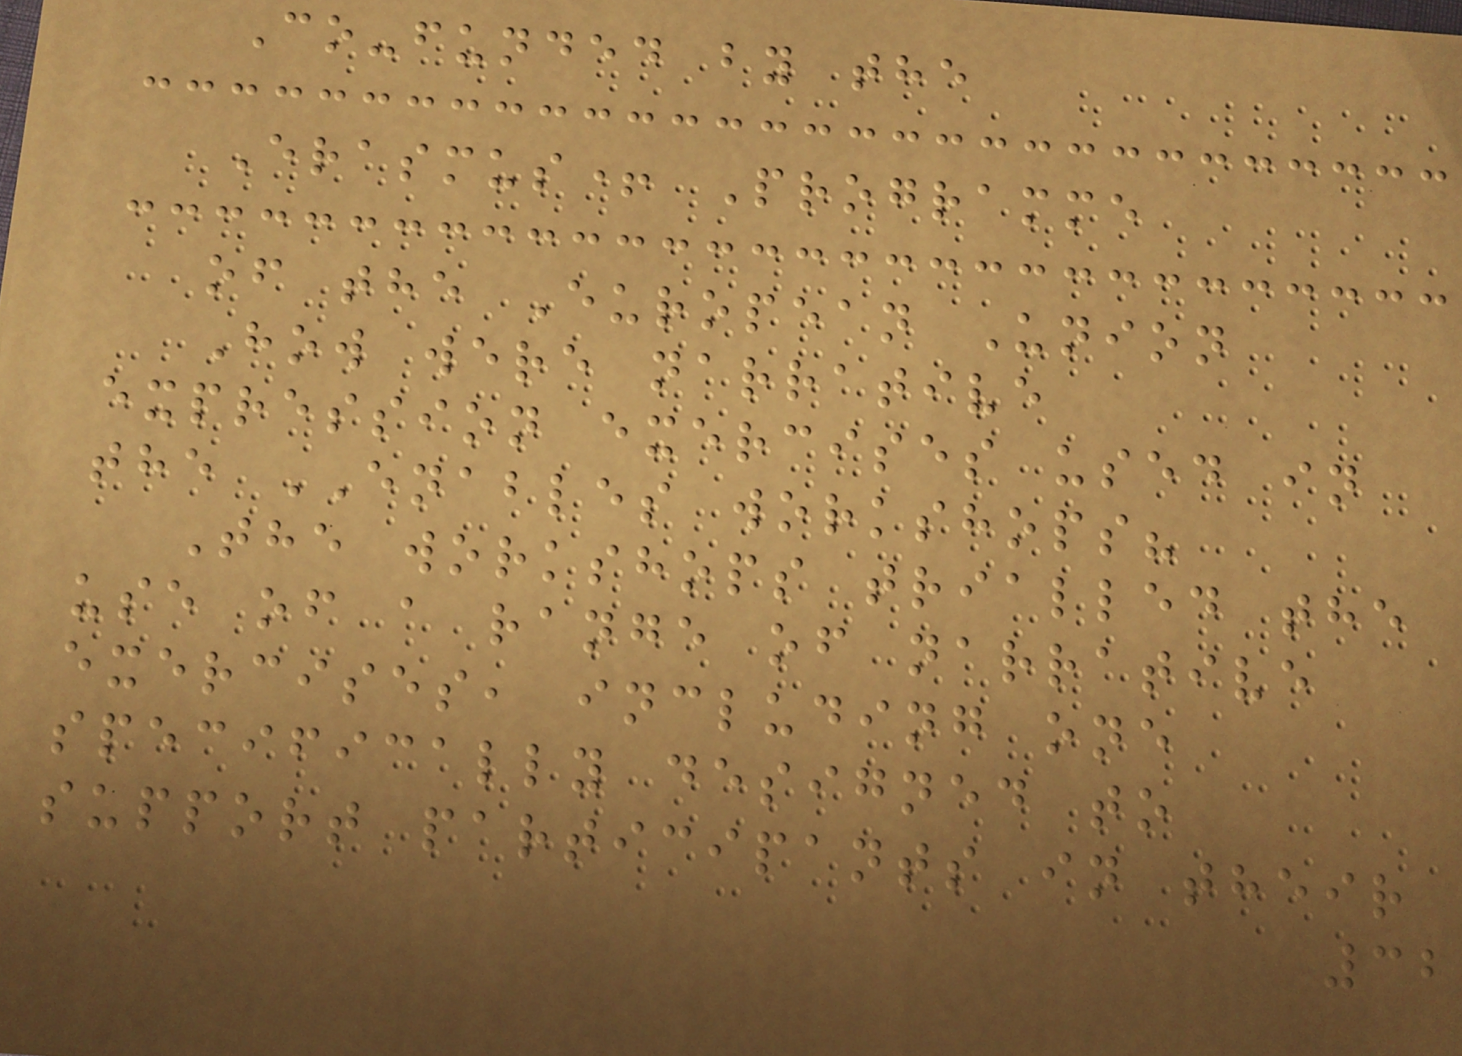Co-funded by the
Erasmus+ Programme
of the European Union
How were narrative
expression exercises used in
the ENABLES workshops?
The workshops trialled the
use of a range of narrative
exercises, including one
specifically designed to
support participants in their
32
